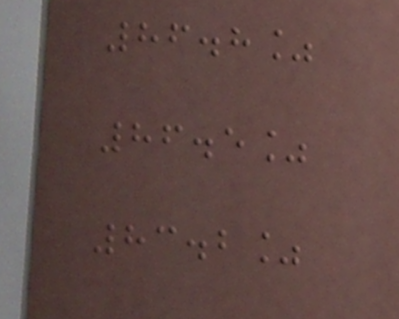86.8%
86.5%
83.2%
